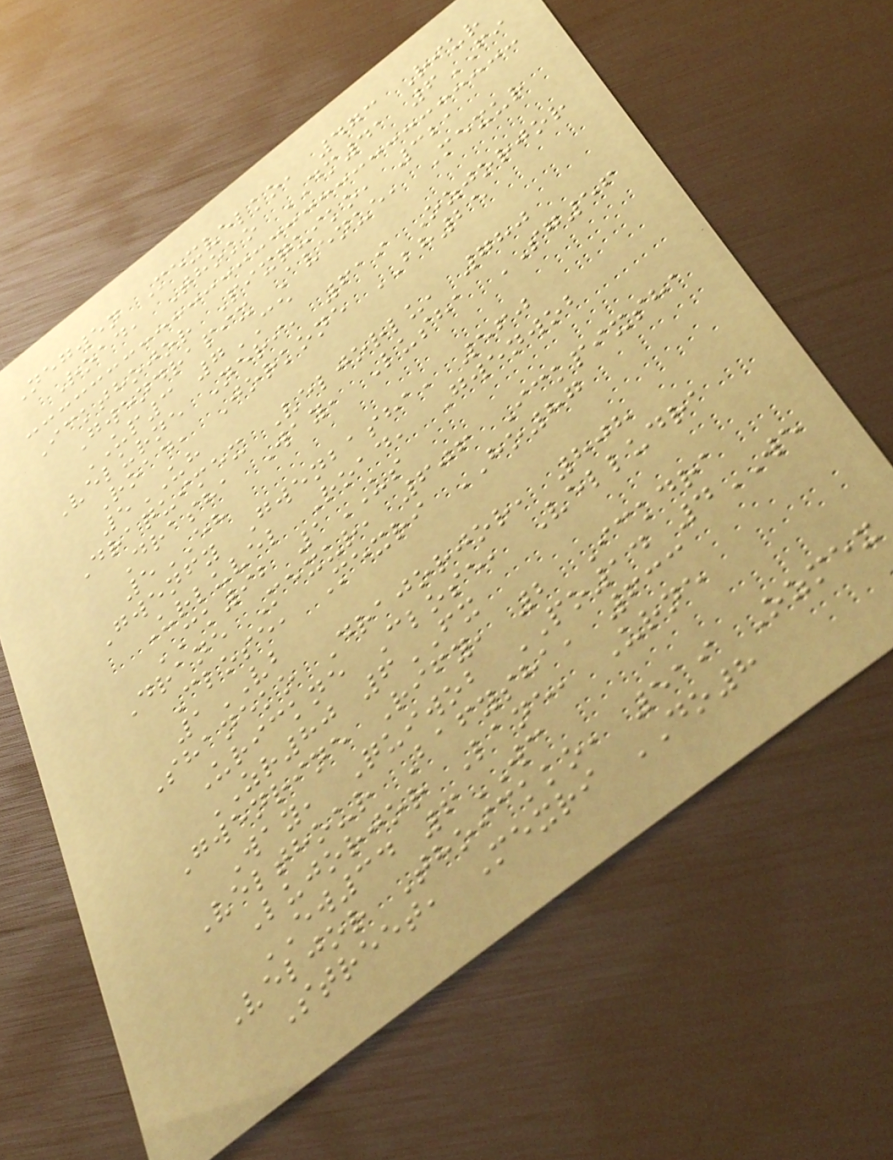Negwen Mexvelko, 473 Riur
Road, Thoko DM41 6FI
Ickthojor Pixquiko, 321
Gwendrapix Avenue, Mexur
UP3 7CE
Velurne Neri, 619 Ozjorjor
Road, Jorkone BH25
5UH
Draquimex Veljorlu, 780
Drasha Way, Lusha SG56
5EH
Gwenfy Gwenbasha, 560
Urluvel Road, Gwenwob
CK92 1US
Drane Mexur, 606 Ickpixsha
Close, Mexri HO87
1VB
Shaneko Drajorjor, 808
Urickne Close, Velludra
ZR80 6FX
Gwenrine Rify, 2 Ickdra
Way, Quiwob PO14 4WE
Velthour Bafysha, 633
Lujorjor Lane, Urne
EW34 6WC
Veljor Thoickko, 519 Ozmex
Street, Mexri DO8
